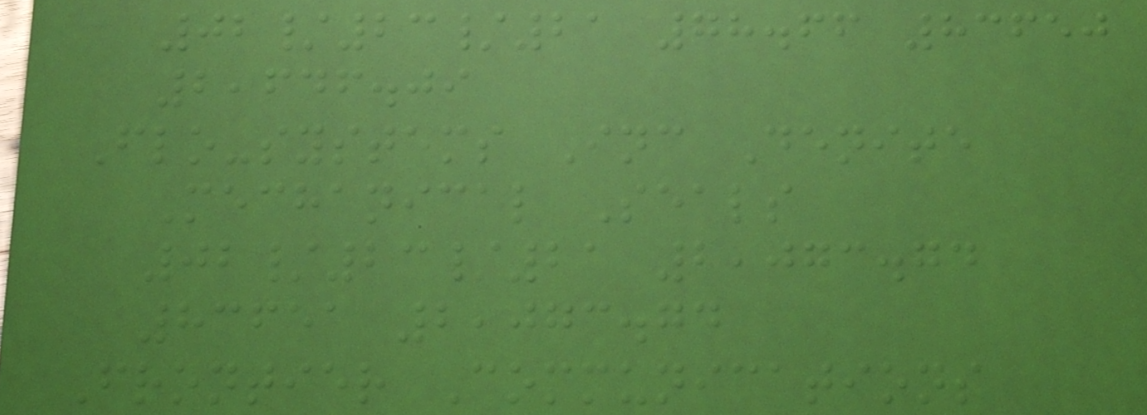02/23/21 78.66 83650
2,646.09
Flo-systems Inc Denite
Mechanical Seals
02/23/21 2,073.74
83651 2,073.74
Frontier Communications
